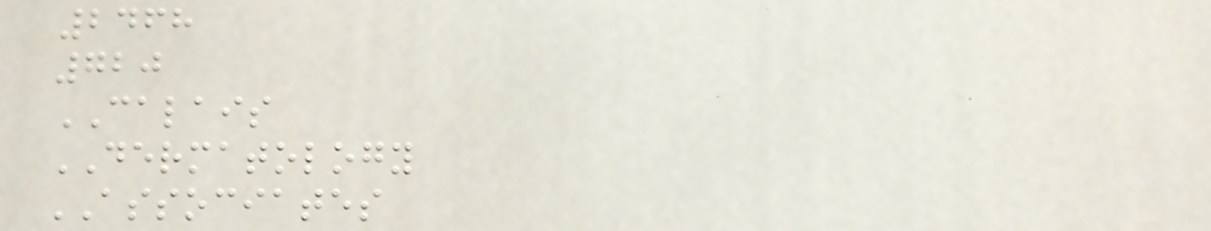2468
720
CALAIS
DERMATOLOGY
ASSOCIATES
